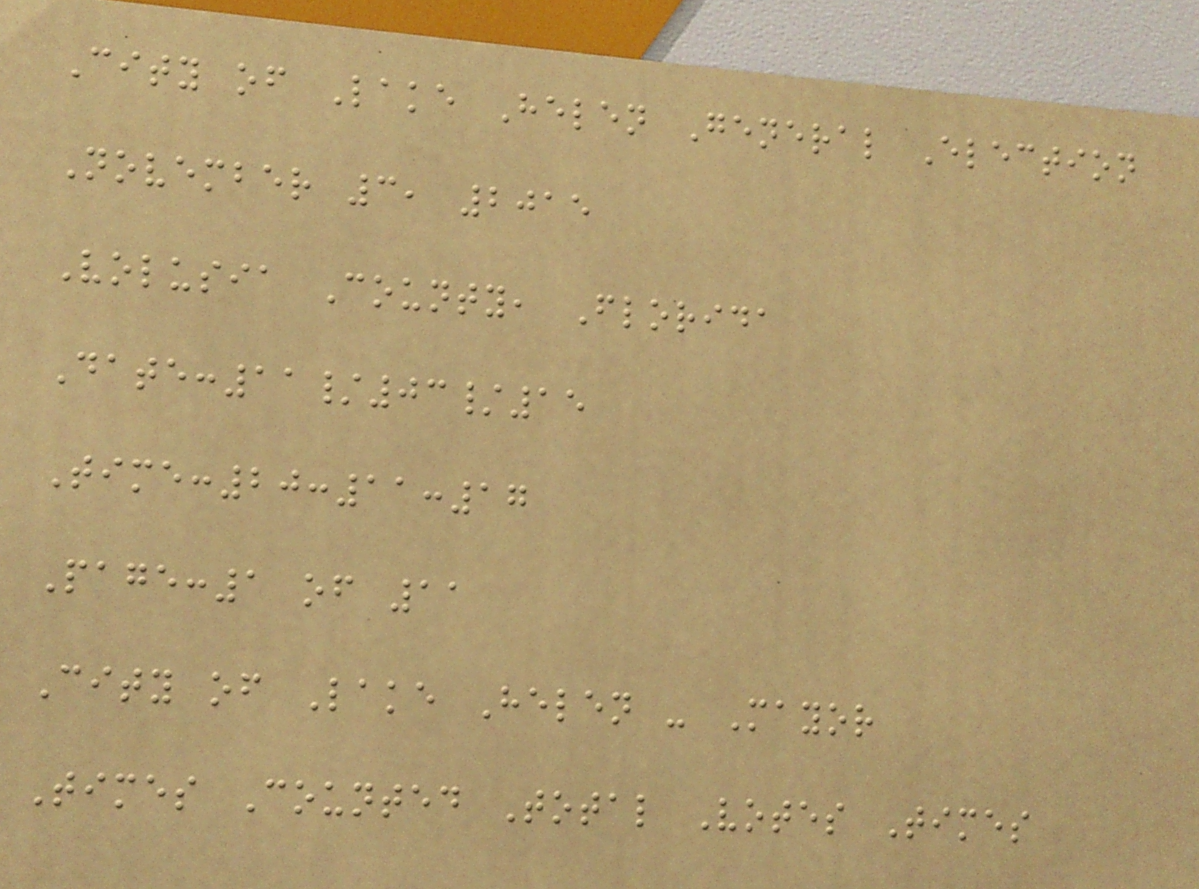City of Lake Helen General Election
November 3, 2015
Volusia County, Florida
Date:11/03/15
Time:20:11:17
Page:1 of 11
City of Lake Helen - Mayor
Times Counted Total Votes Times
